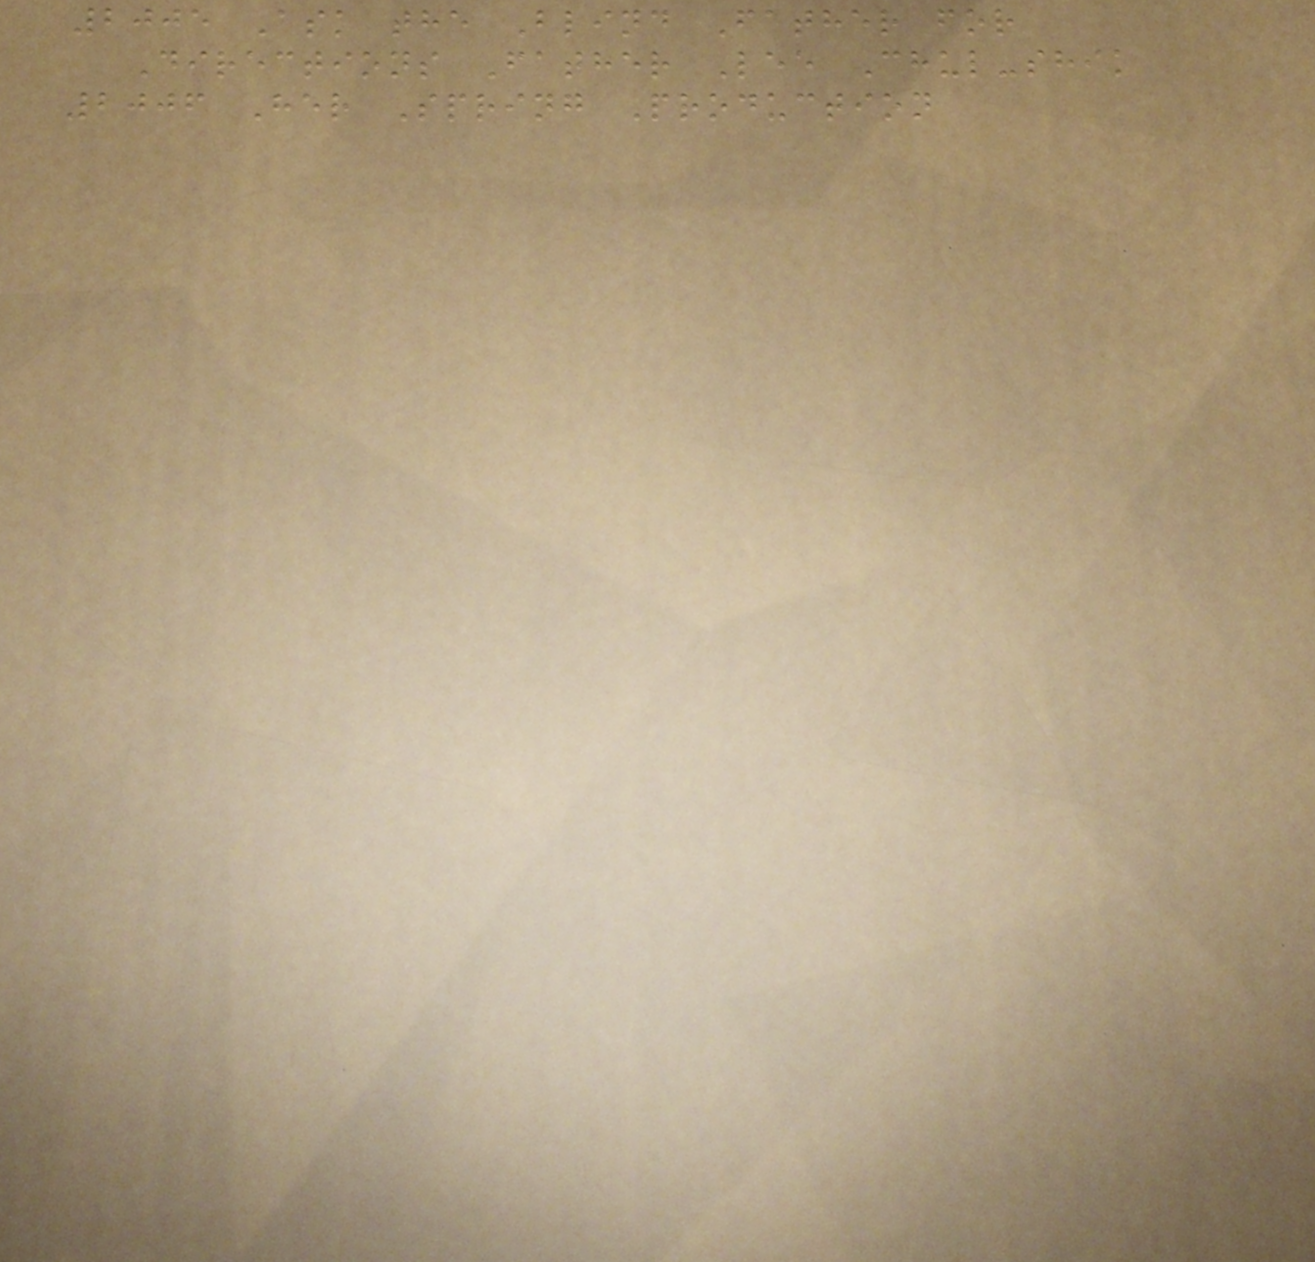2005 Ask the Blind Father for
Directions Father Lee Chul-shik
2006 Her Spring Production
